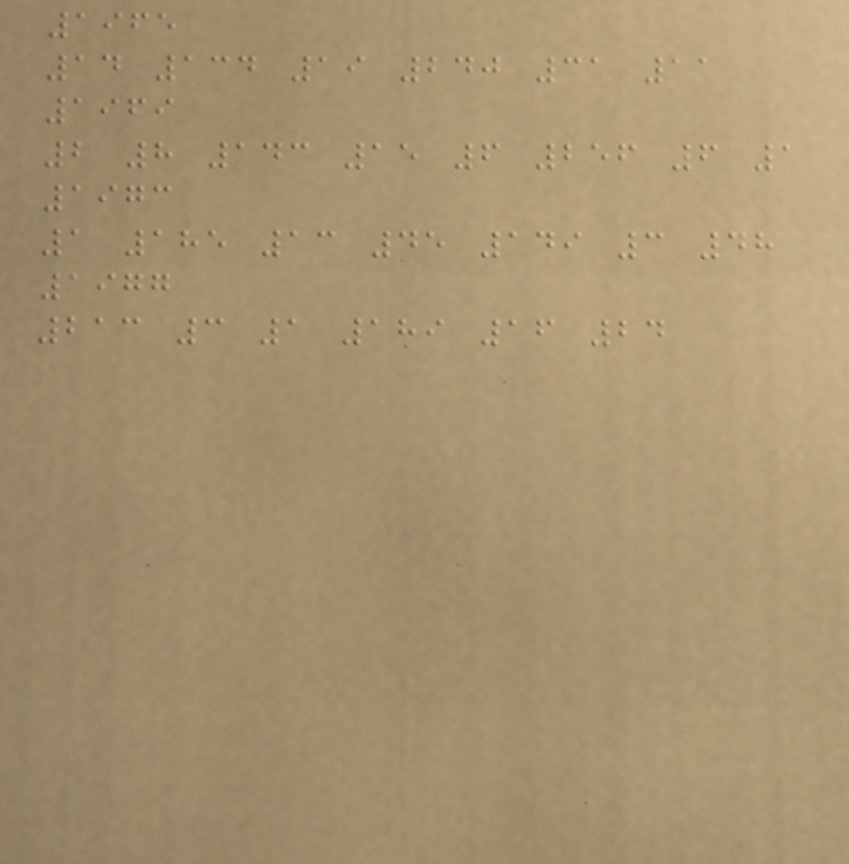1965
14 134 19 240 31 11
1969
2 8 143 15 6 256 6 1
1973
1 185 13 45 149 3 48
1977
213 3 1 189 16 24
